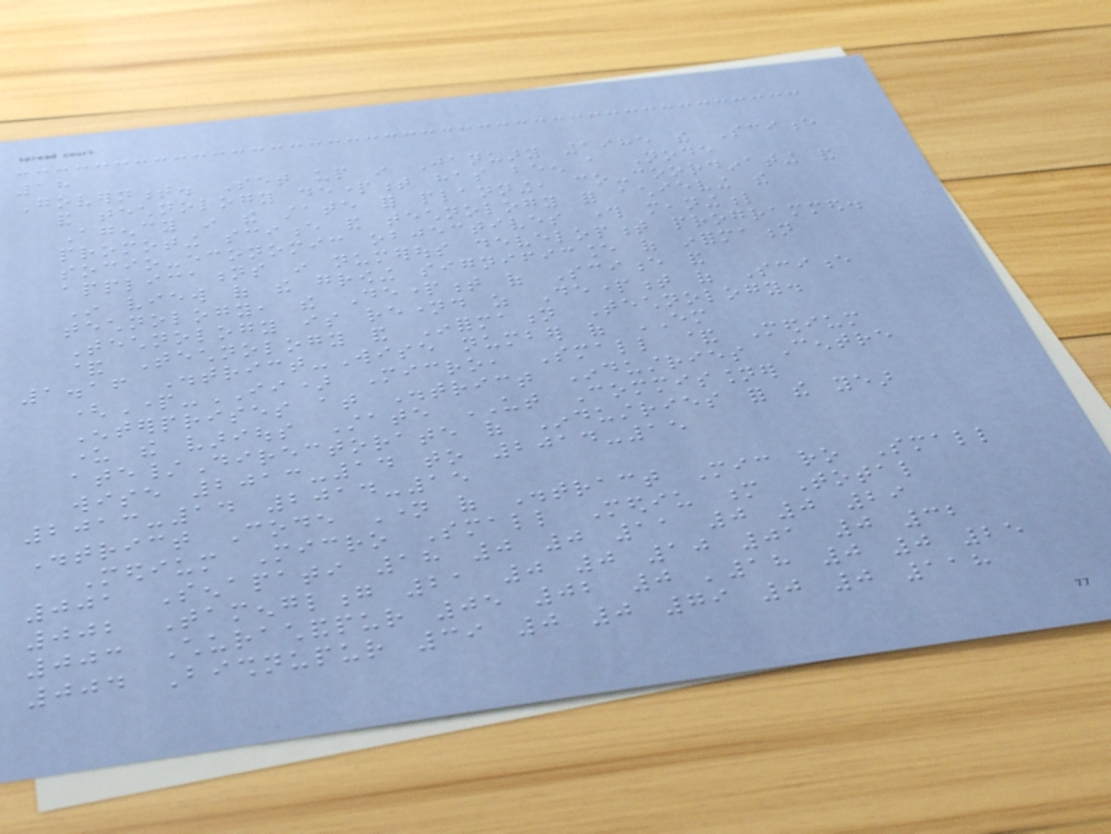18
Government. Set up in January 1985 the Science
and technology department has been a Node
Agency in the state for planning, co-coordinating and
promoting science and technology for achieving the
socio-economic objectives through meaningful
applications in numerous development programmed.
In view of the growing significance of information
technology, the Department of Science and
Technology is renamed as Department of Science
& Technology and Information Technology.
1.16 District-Wise number of EM
(Part-II) Micro, Small & Medium
Enterprises at District Industries Centre
under the various State UT Commissioner
ate/Directorate of Industries for the year
wise 2013-14 to 2014-15
2013-14 2014-15
District Code Name of Distract Mic ro Small
Medium Micro Small Mediu m Total
001 Senapati 18 0 0 11 0 0 29
002 Tamenglong 21 0 0 10 01 0 32
003 Churachandpur 05 02 0 '18 0 0 25
004 Bishnupur 39 0 0 79 0 0 118
